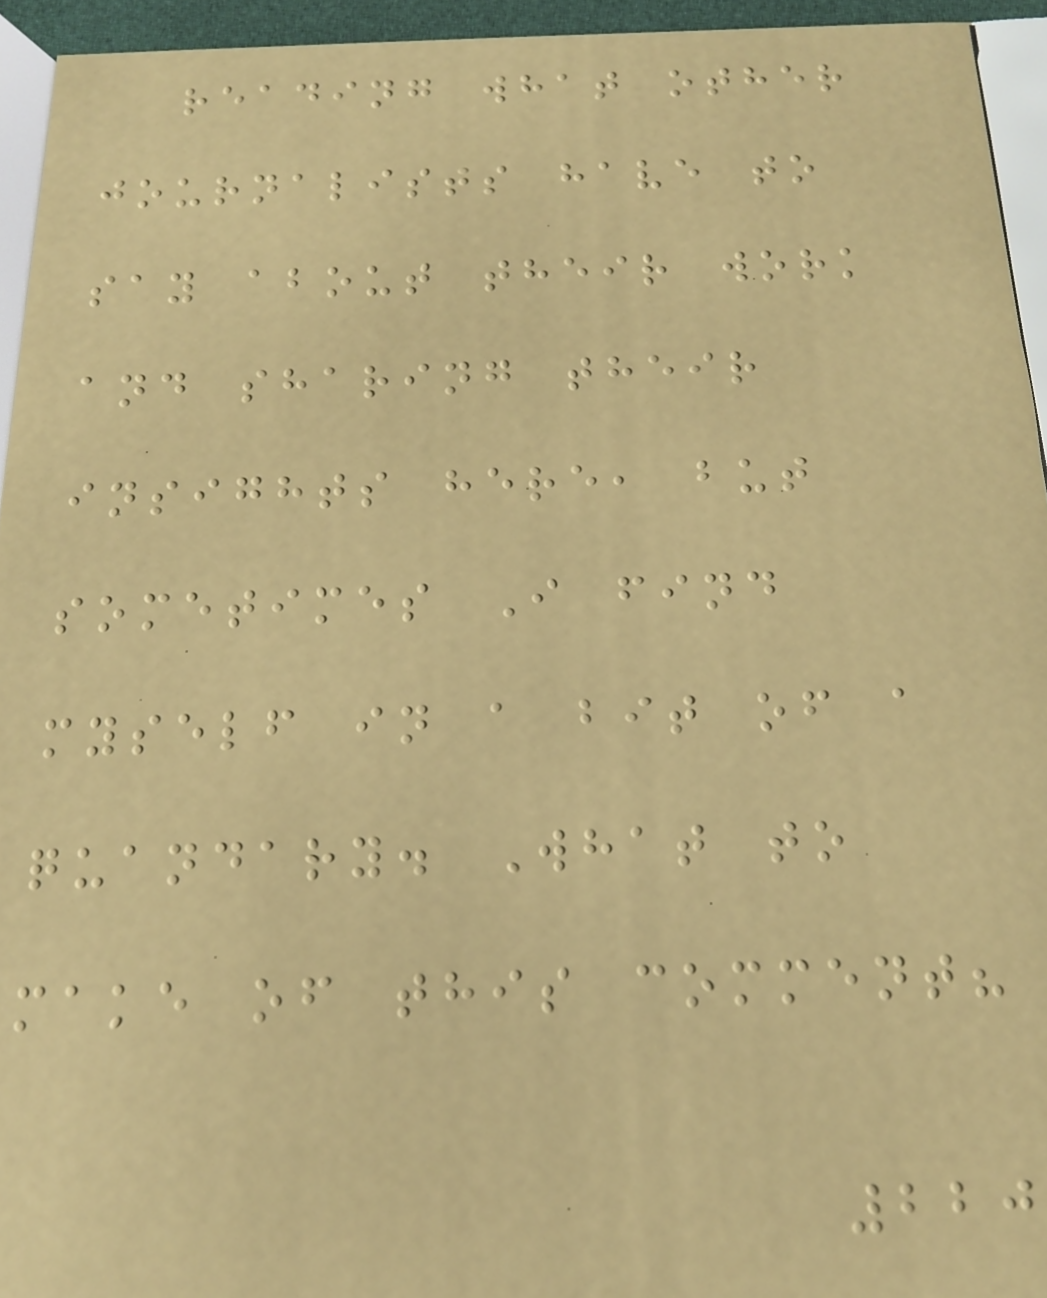reading what other
journalists have to
say about their work
and sharing their
insights here, but
sometimes I find
myself in a bit of a
quandary. What to
make of this comment?
220
